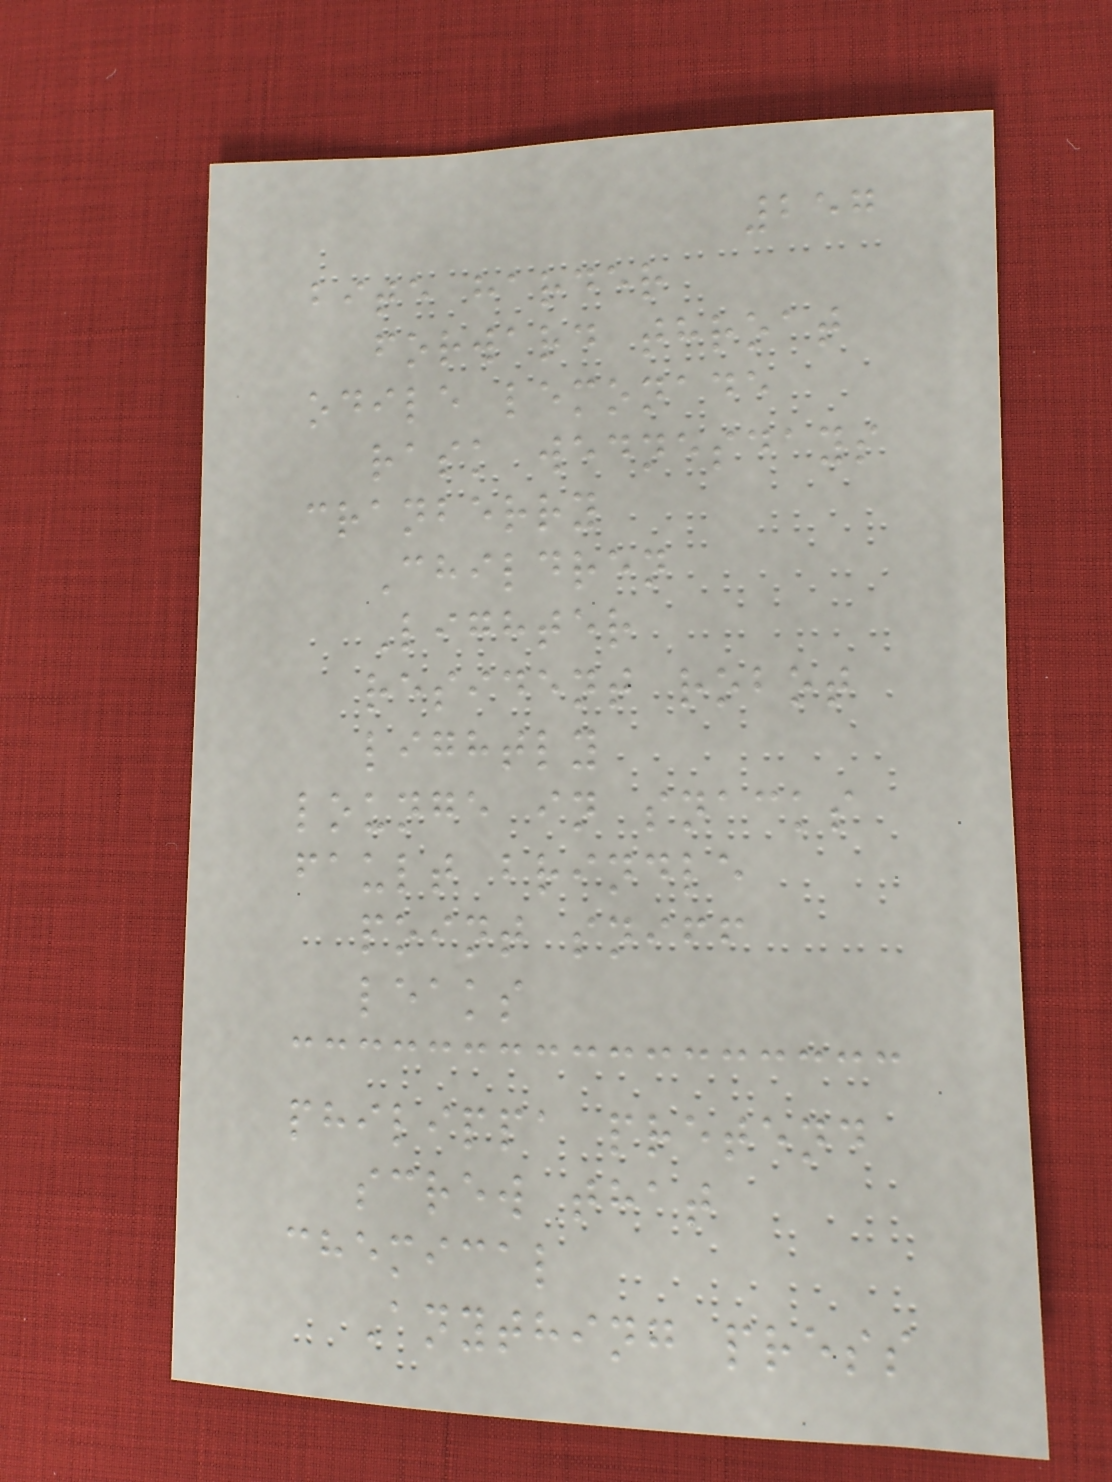257
bite harder
forward throat
odile lemonade
rask wednesdays
cranberry
Children
Lighter
resident robot
lightly
lounge in snacks
fault brindle
point sniff
leaks
philippa pretend
screw that
chemical
Anything press
